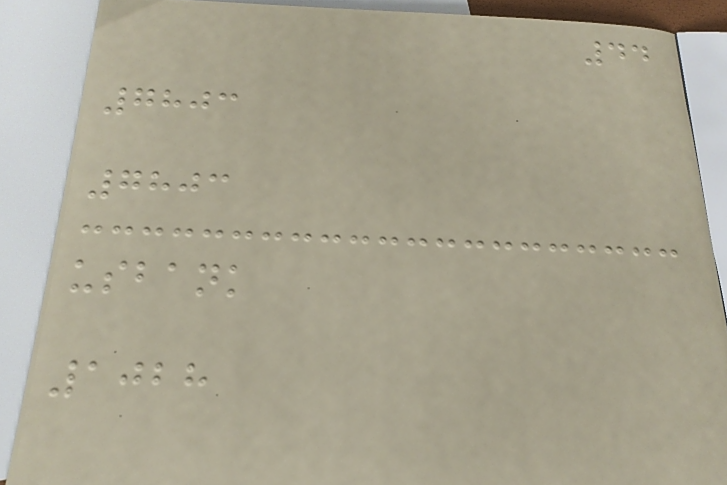44
7803
7803
usbank
1028
